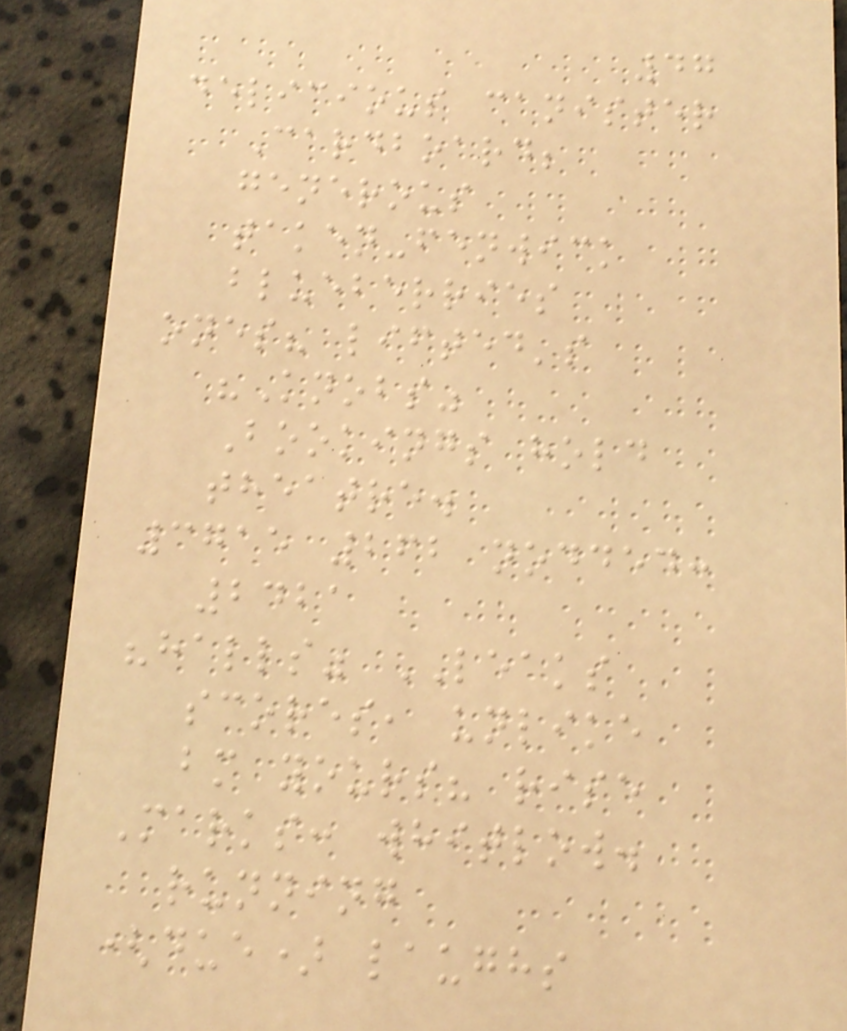47
delicious canister
Cardboard;
generous
taken-fenwick
blueberries
ones? lifted's
"Knobs"
Bookings hold
theatre.
3715 262 nodded:
2421
"halls" LEAKS
scores, unlike
bm yours? rise
Marks: whitlow.
running
(due) laughs
